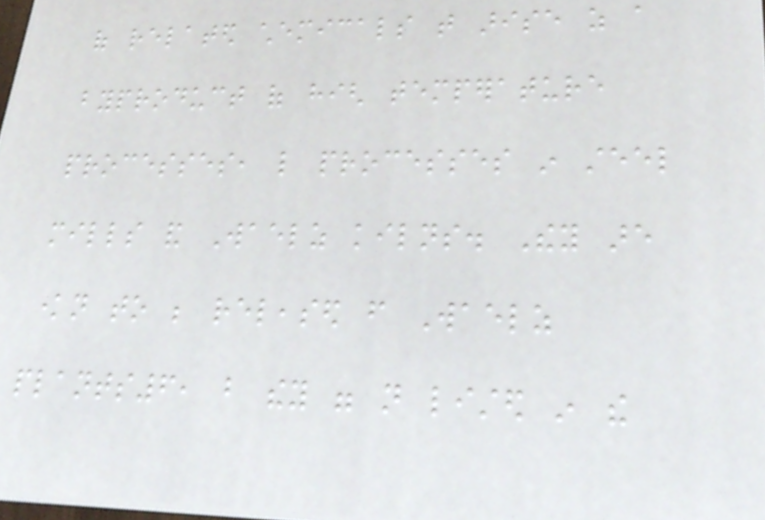of related chemicals that arise as a
byproduct of high temperature
processes, like processes in steel
mills and Waelz kilns. They are
known to be released from Waelz
plants6, but they were not listed in the
